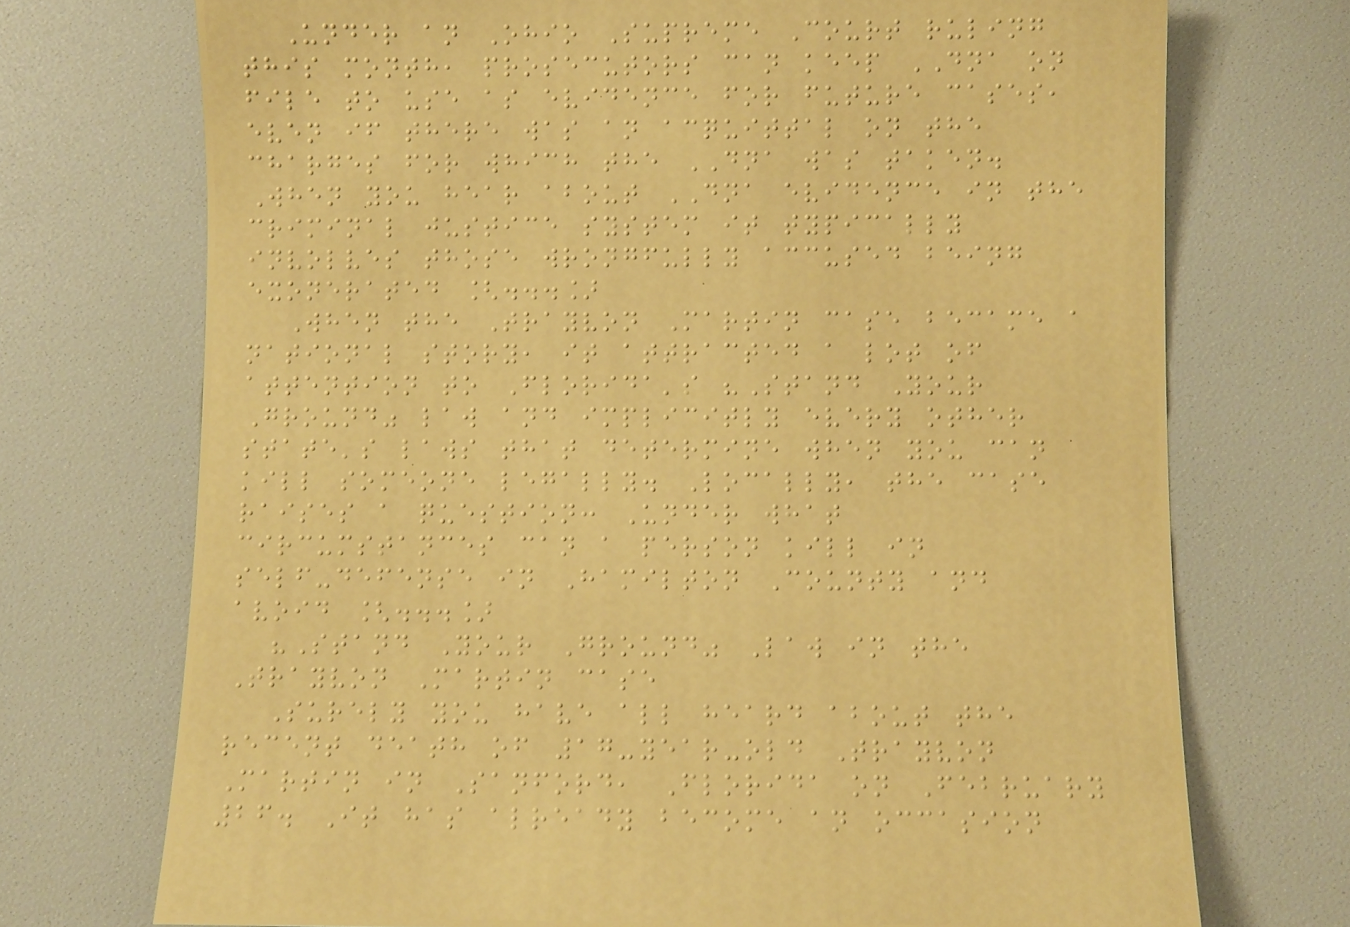Under an Ohio Supreme Court ruling
this month, prosecutors can keep DNA on
file to use as evidence for future cases,
even if there was an acquittal on the
charges for which the DNA was taken.
When you hear about DNA evidence in the
criminal justice system it typically
involves those wrongfully accused being
exonerated [...]
When the Trayvon Martin case became a
national story, it attracted a lot of
attention to Florida's "Stand Your
Ground" law and implicitly every other
state's laws that determine when you can
kill someone legally. Locally, the case
raises a question: Under what
circumstances can a person kill in
self-defense in Hamilton County and
avoid [...]
"Stand Your Ground" Law in the
Trayvon Martin case
Surely you have all heard about the
recent death of 17-year-old Trayvon
Martin in Sanford, Florida on February
26. It has already become an occasion
